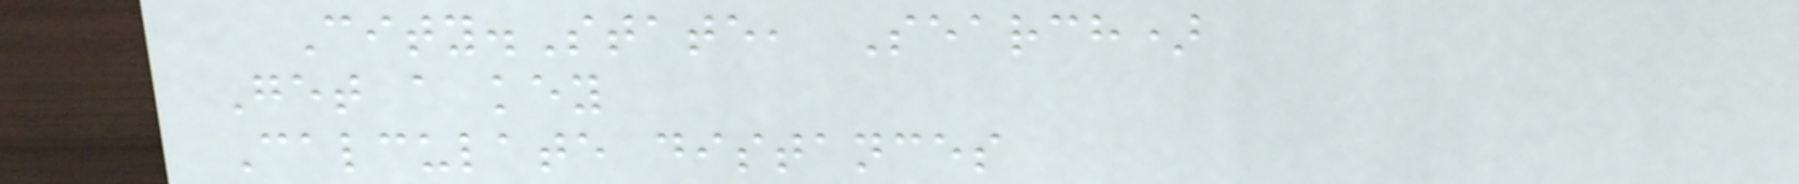City.State, Search)
Get a key
Calculate distances
